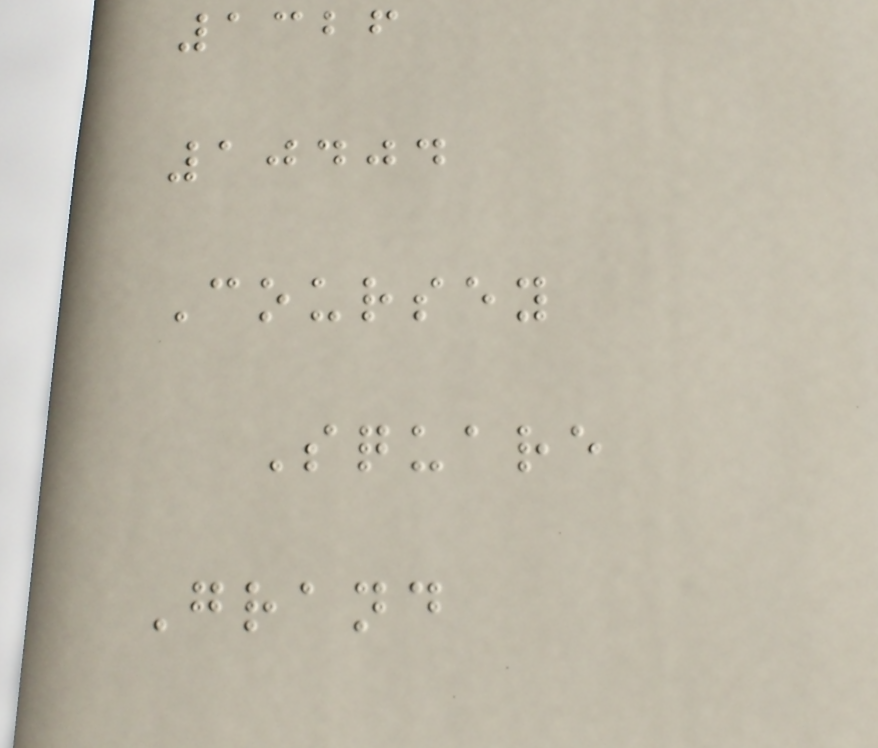1326
10404
Coursey
Square
Grand
